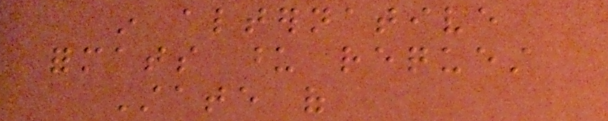in alternative
formats upon request
State of
